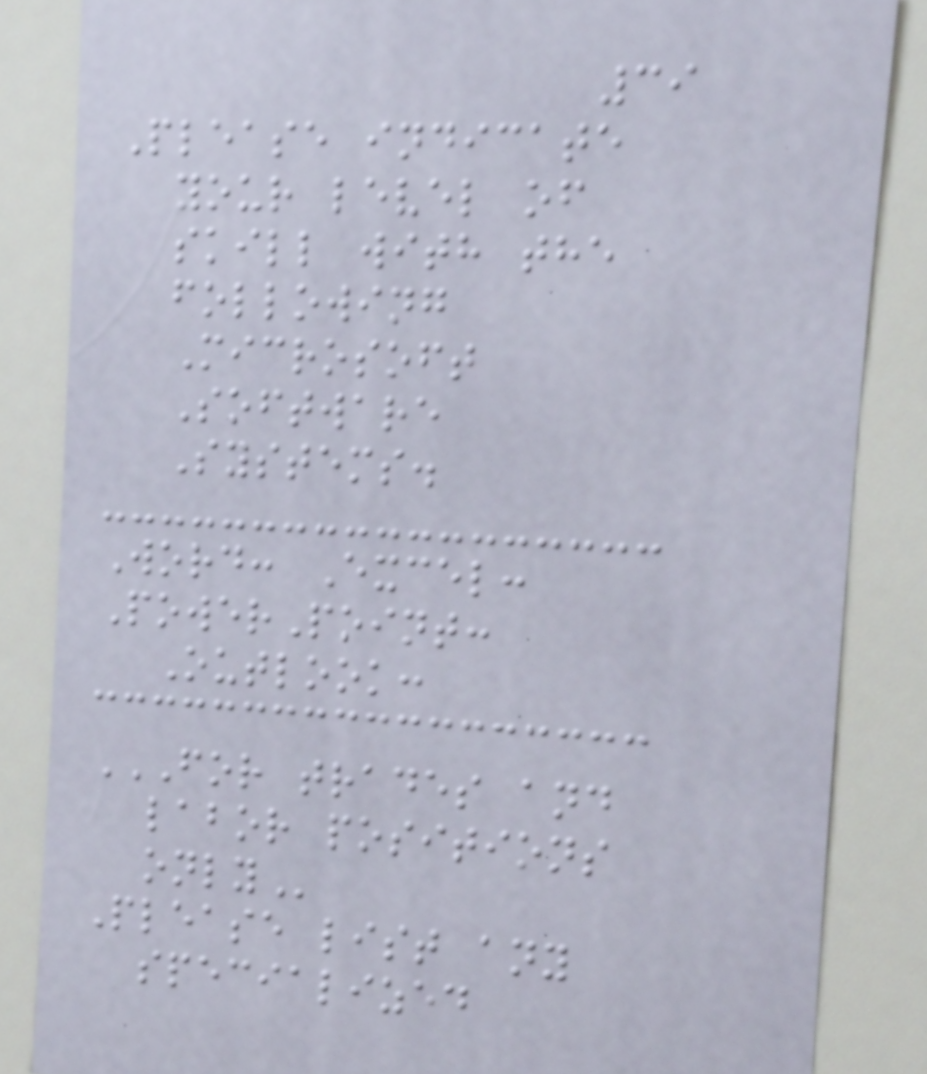39
Please indicate
your level of
skill with the
following
Microsoft
Software
Systems.
Word: Excel:
PowerPoint:
Outlook:
FOR TRADES AND
LABOR POSITIONS
ONLY
Please list any
specialized
